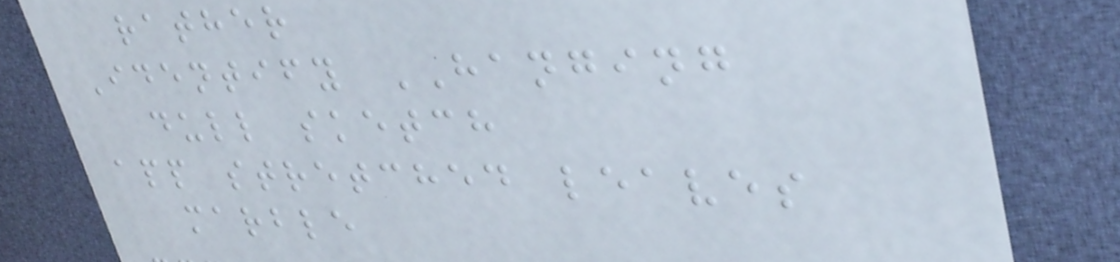rather
Identify HANGING
dull sketch
app stretched leaves
marble
